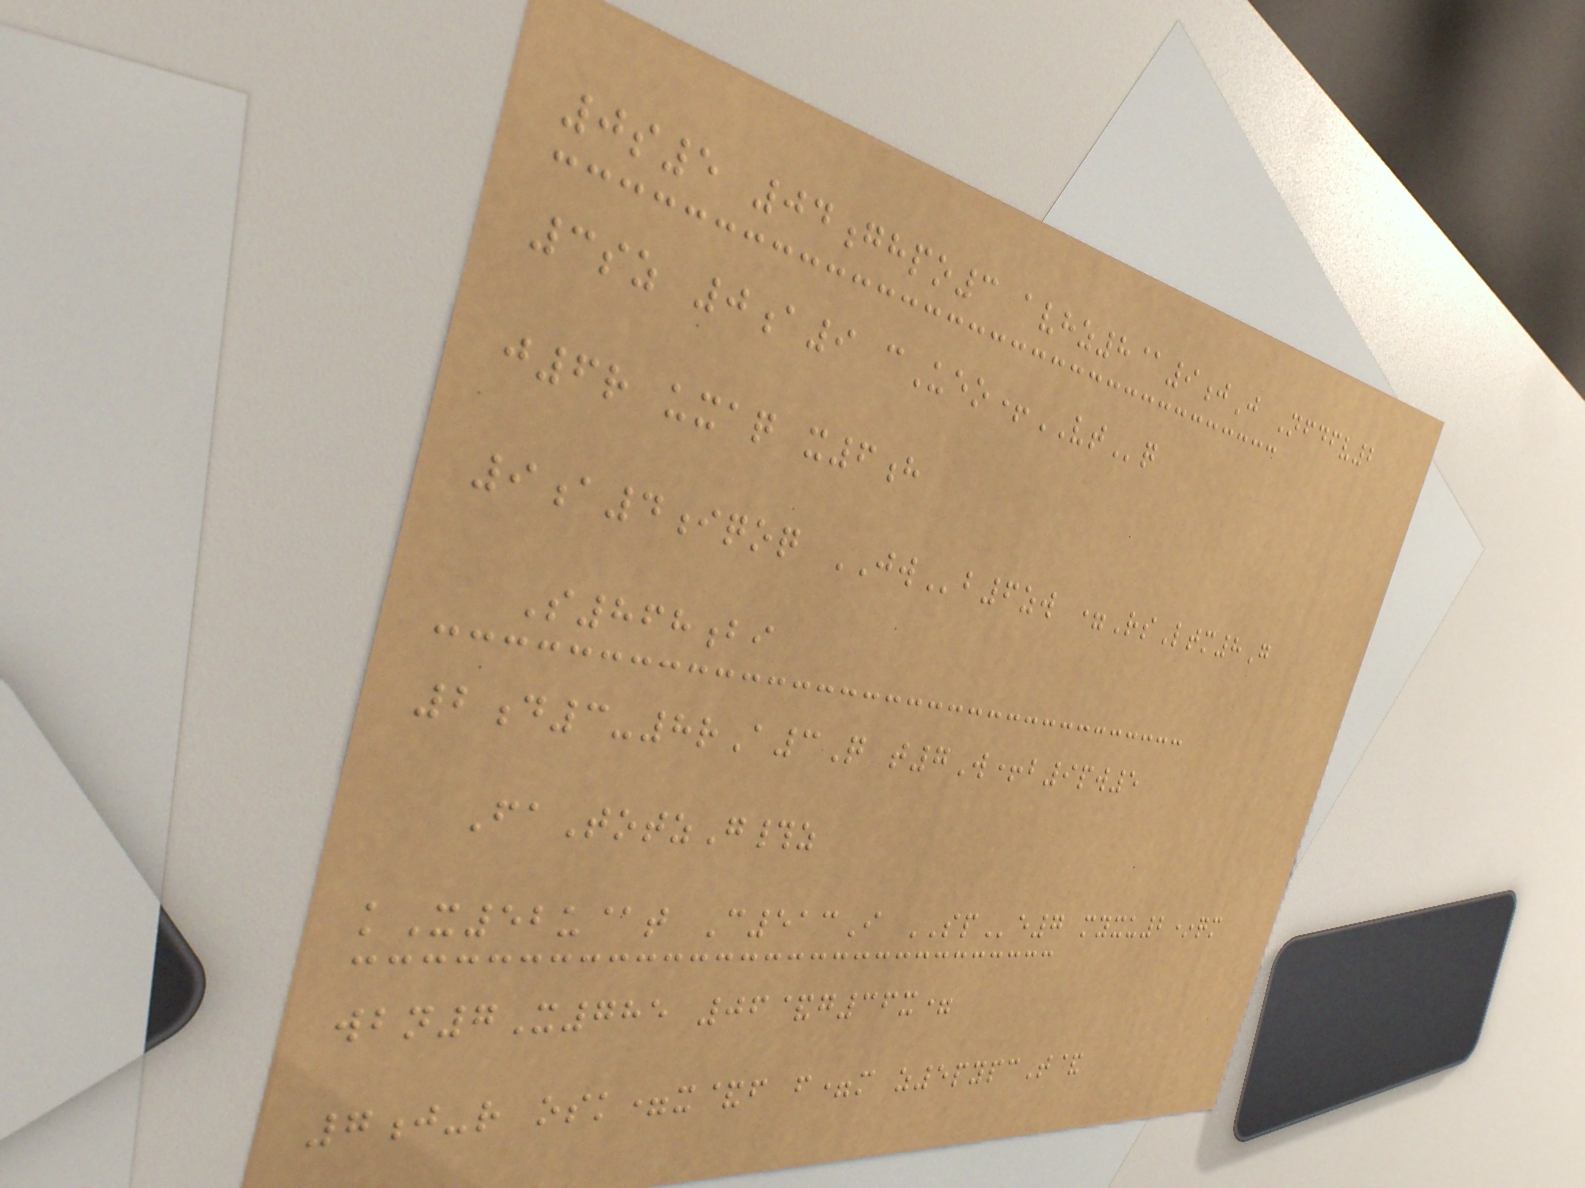0s5 04ghpo3 avhz8@9jJ Nfdfv2
3sz 0a9 cUeo+VTq
j6r uxaq x6h
9a4iqoq JWb6zw =RsLtm8G
S868bi
2d3-8rA3Q t7W+b9pw5
FaTotzG#z
kX52u@t C513I SPe7 myxu2*qm
wbn7X785 06&g36x=
7j-r osk=x&f f=m z5pypcT&
